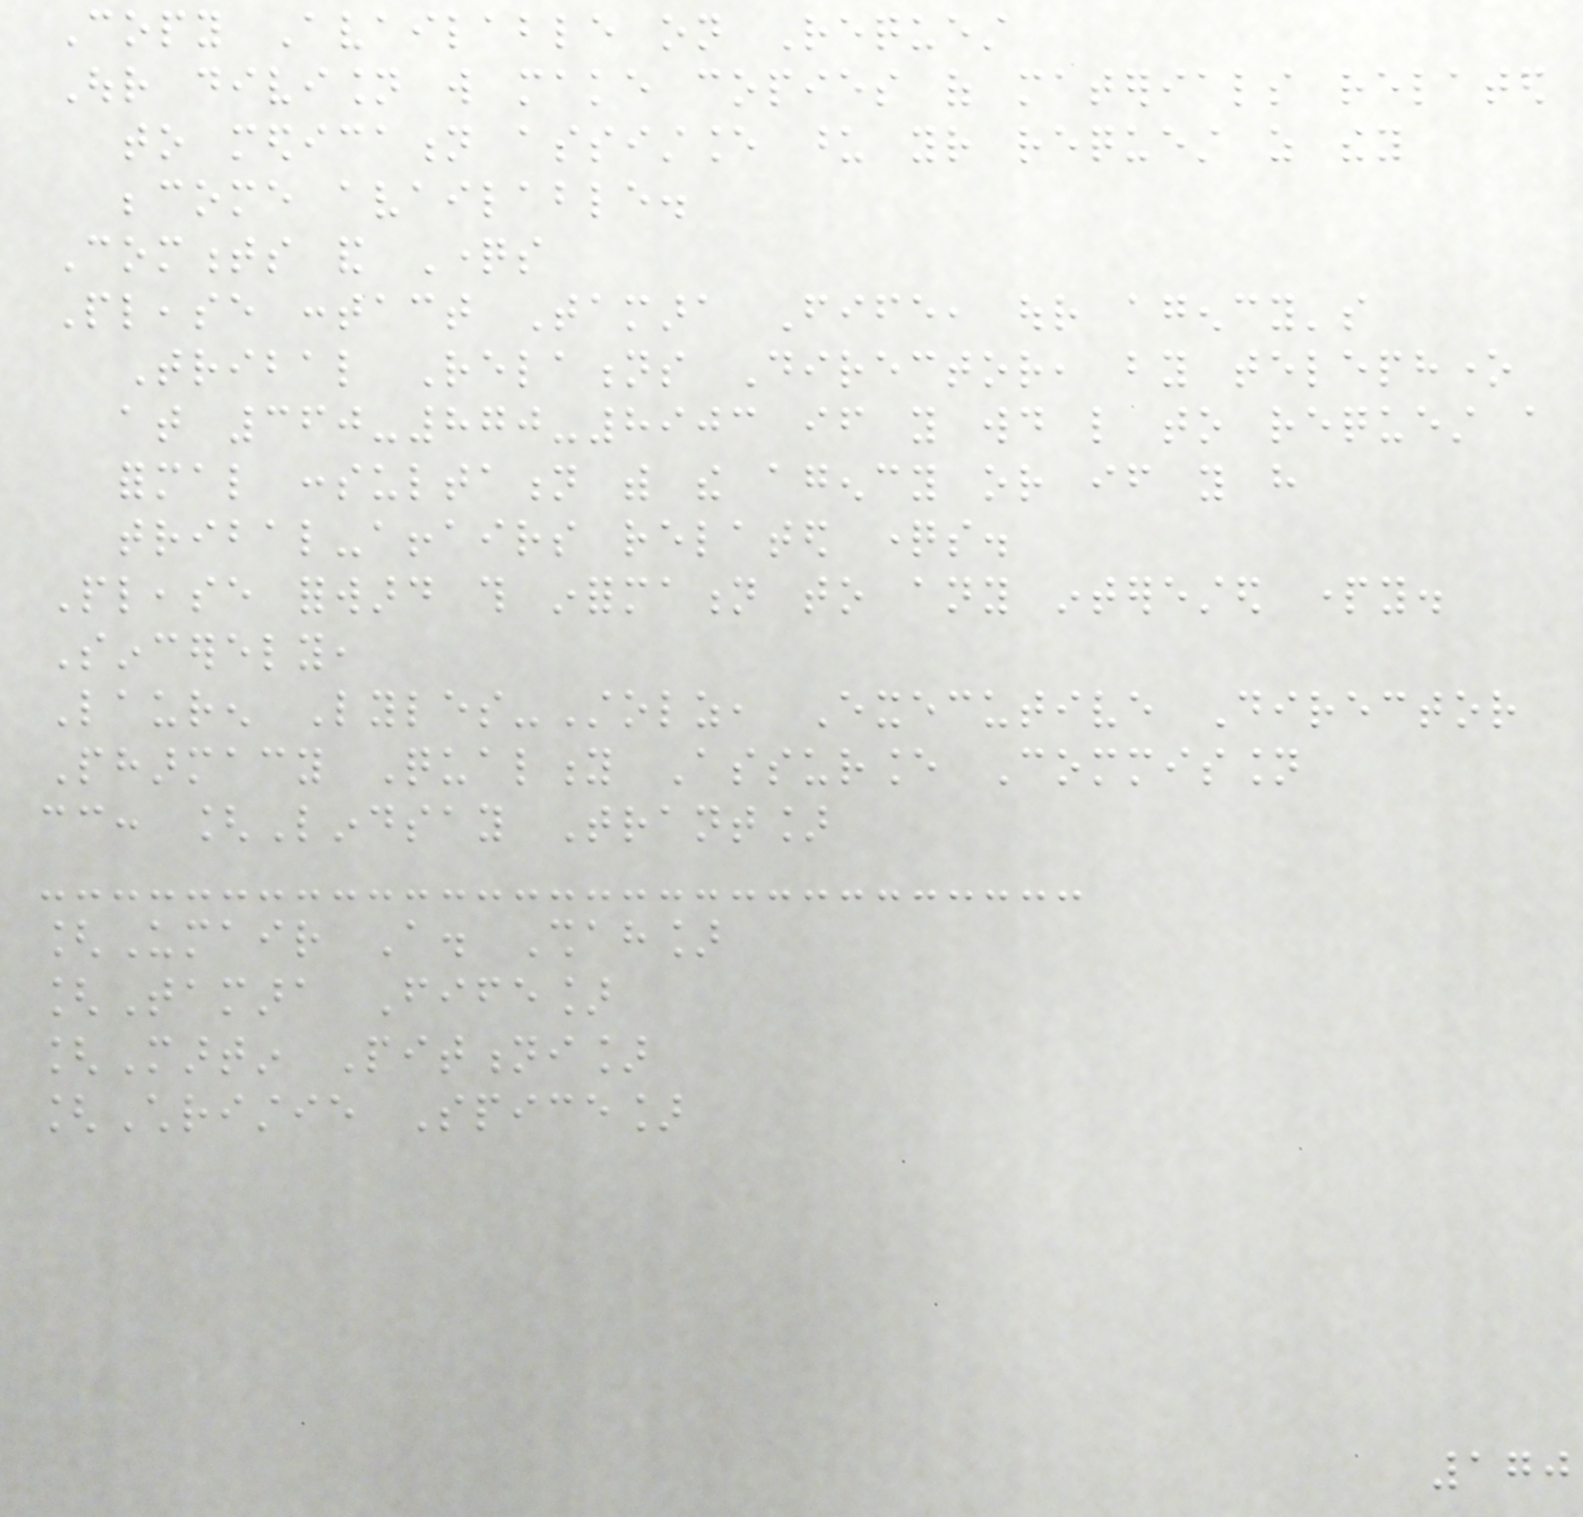Copy Available on Request
Our division will make copies of materials related
to medication assistance upon your request as they
become available.
Comments and Questions
Please contact Tamara Fife, our agency's
Tribal Relations Director, by telephone
at 360-870-8903 if you would like to request a
formal consultation with the agency or if you have
tribal-affairs related questions.
Please forward this information to any interested party.
Sincerely,
Lauren Lyles-Stolz, Executive Director
Pharmacy Quality Assurance Commission
cc: [Lindsay Trant]
[Umair A. Shah]
[Tamara Fife]
[Martin Pittioni]
[Christie Spice]
170
